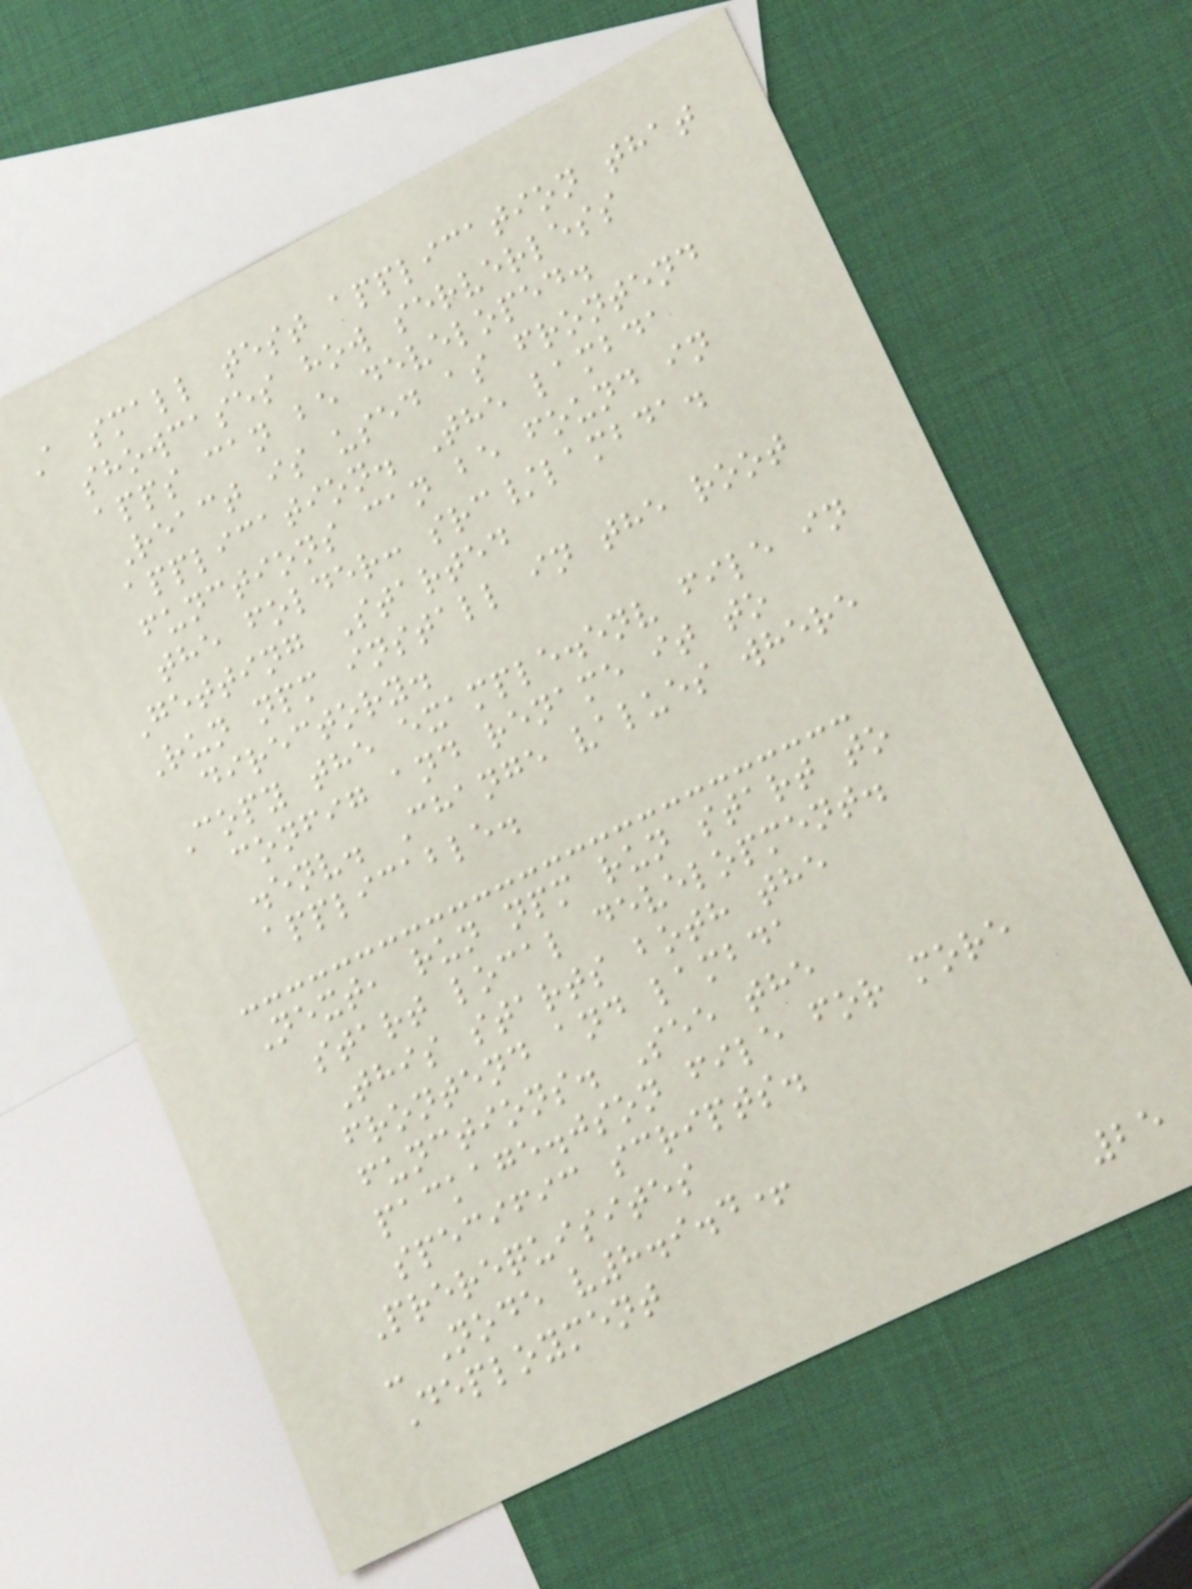A small test application that
showcases how serverless
apps can be developed.
React is used as frontend
application. The lambda
functions can be found in
the folder: src/lambda.
Getting Started
Run npm install in the root
directory.
Copy the example.env file in
config and rename it to
.env. Change values where
applicable.
Next, run npm run start to
start local development.
This starts both the
frontend and lambda
functions. See the
package.json file for more
specific scripts.
Prerequisites
- Node v8.9.4+
Deployment
25
